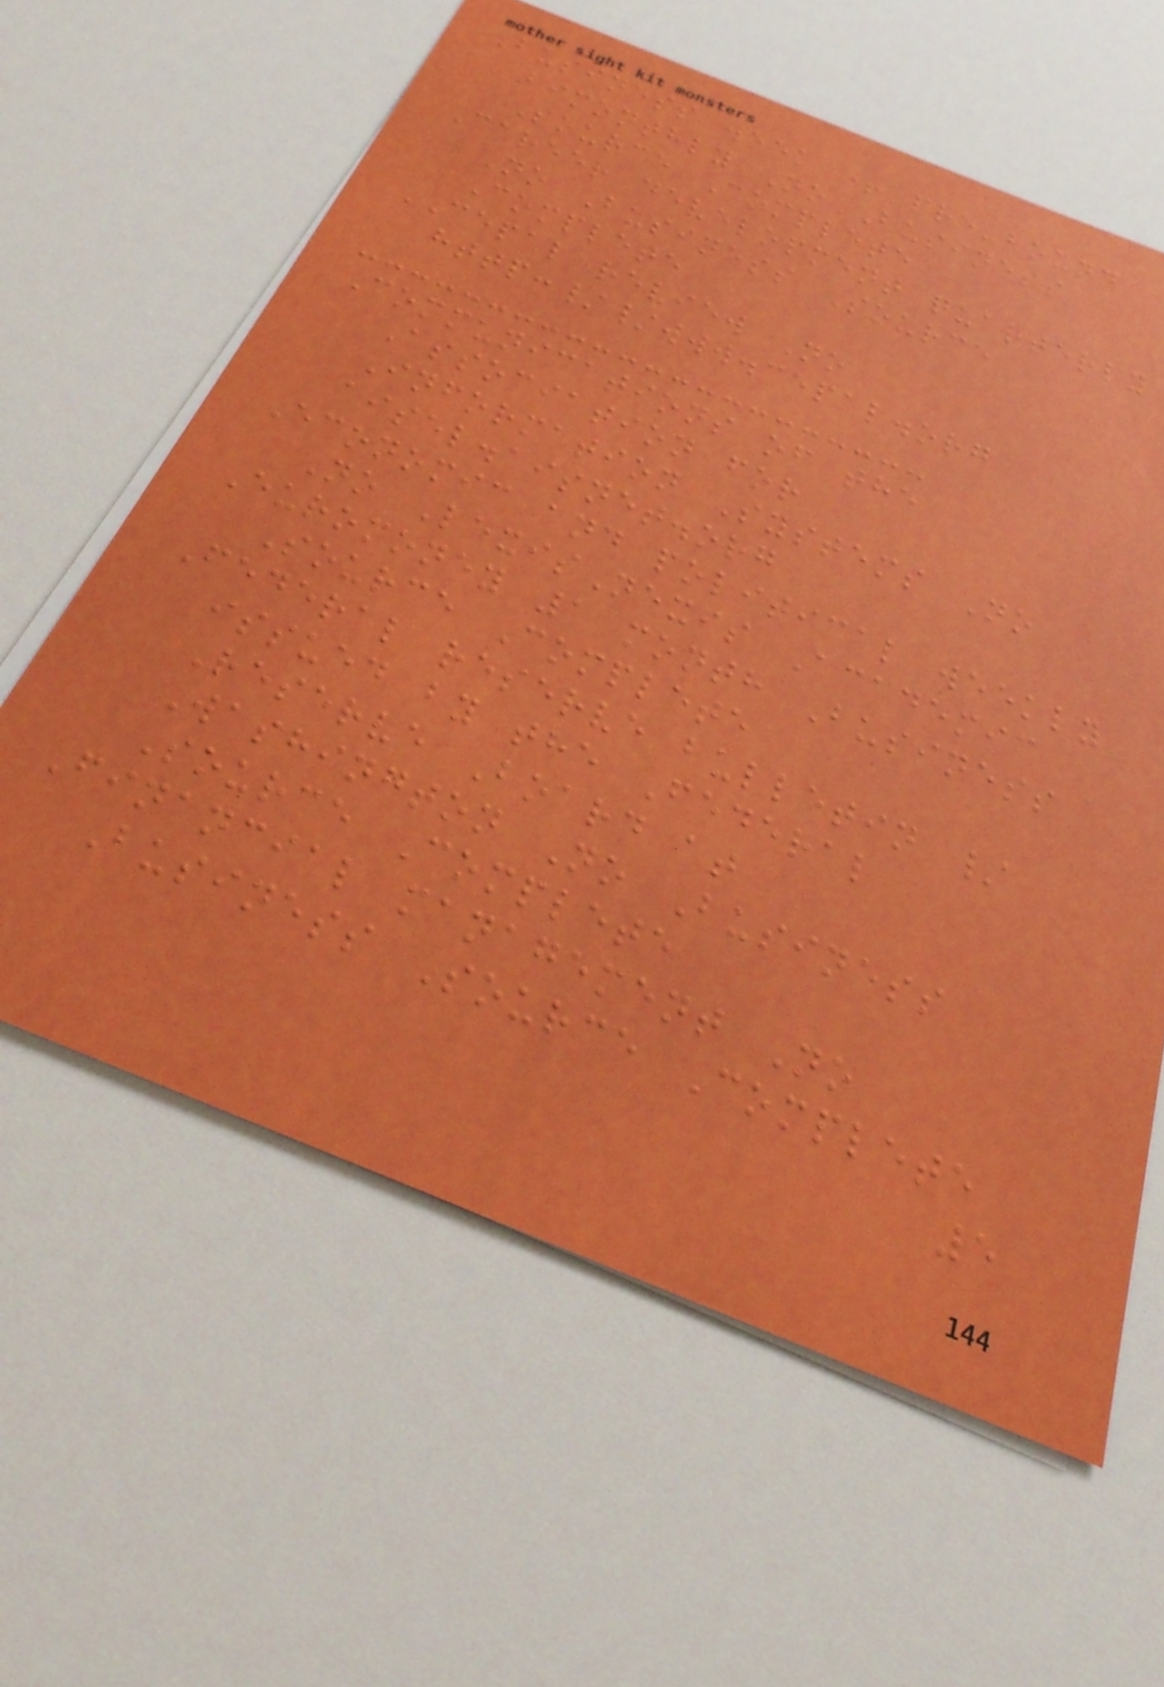Business week + pre-bound
bimonthly No Business
Source Complete
Career development quarterly
No Business Source
Complete
CEPAL review No
http://www.cepal.org
Communications of the
Association for
Information Systems No
aisel.aisnet.org
Economic and political weekly
No LexisNexis Academic
Euromoney 1 month Business
Source Complete
Federal reserve bulletin /
issued by the Federal
Reserve Board at
Washington No Business
Source Complete
Financial management No
Business Source Complete
5
